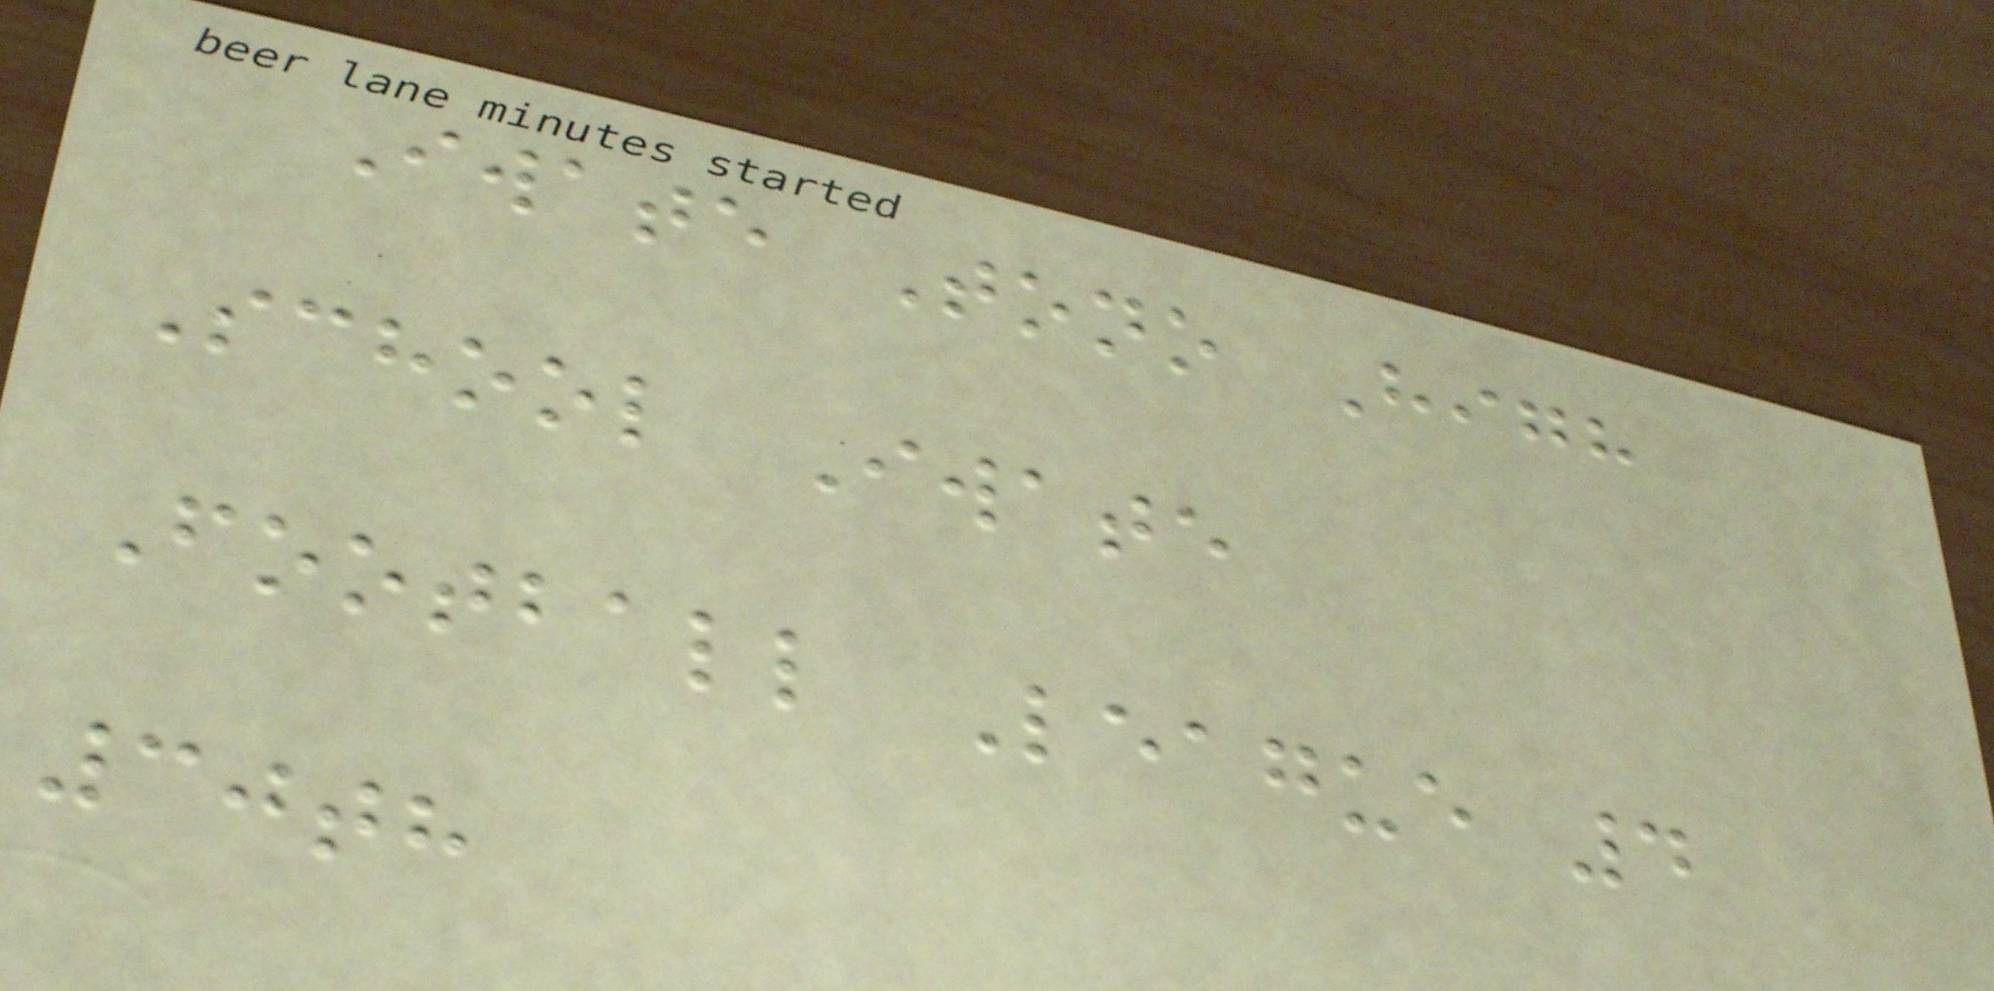Iwate Tono High
School Iwate
Football League 4
30th
